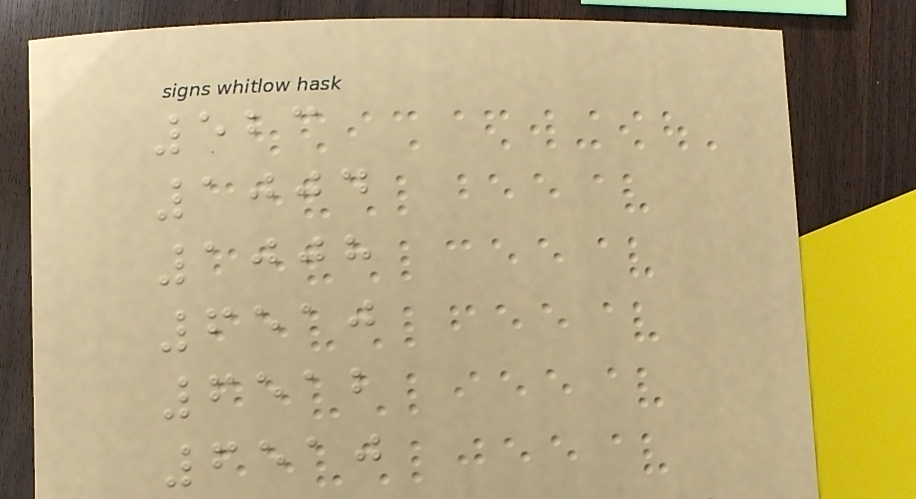523
1004
1008
6510
6512
6510
